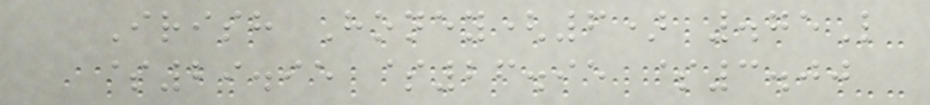Irish Honey(6) .75L
$29.95 $26.95 $3.00
